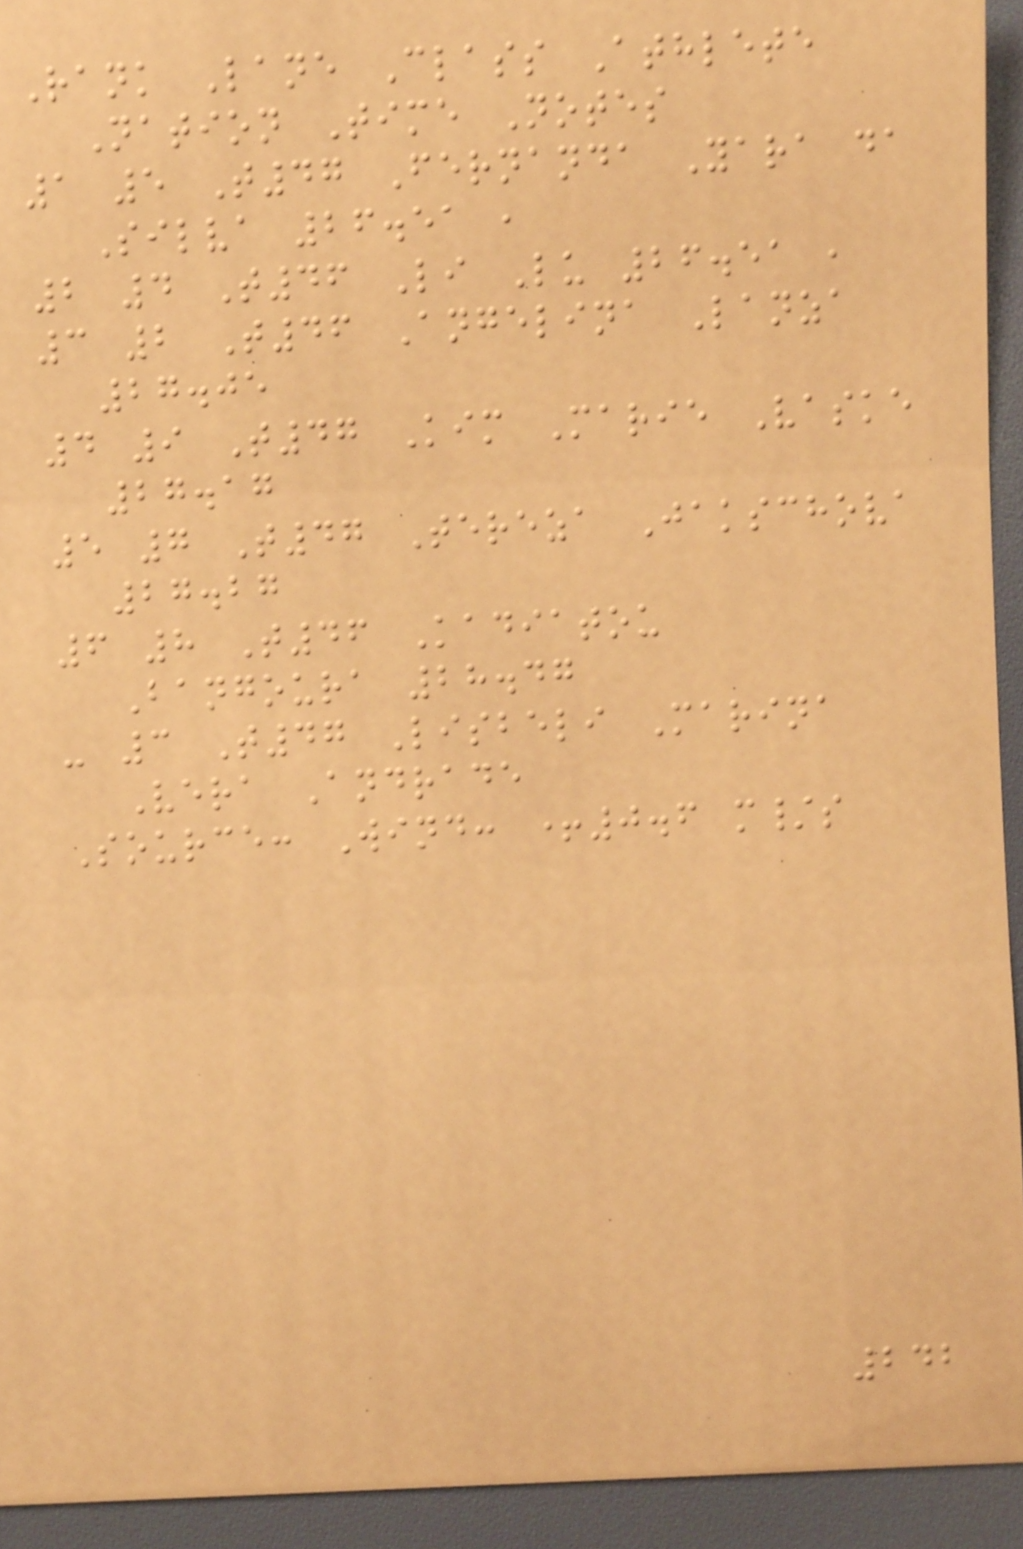Rank Lane Class Athlete
Nation Time Notes
1 5 T47 Fernanda Yara da
Silva 26.51 ,
2 4 T46 Li Lu 26.51 ,
3 2 T46 Angelina Lanza
27.05
4 9 T47 Kim Marie Vaske
27.17
5 7 T47 Tereza Jakschova
27.27
6 8 T46 Kadiatou
Bangoura 28.47
- 3 T47 Lisbeli Marina
Vera Andrade
Source: Wind: +0.6 m/s
242
